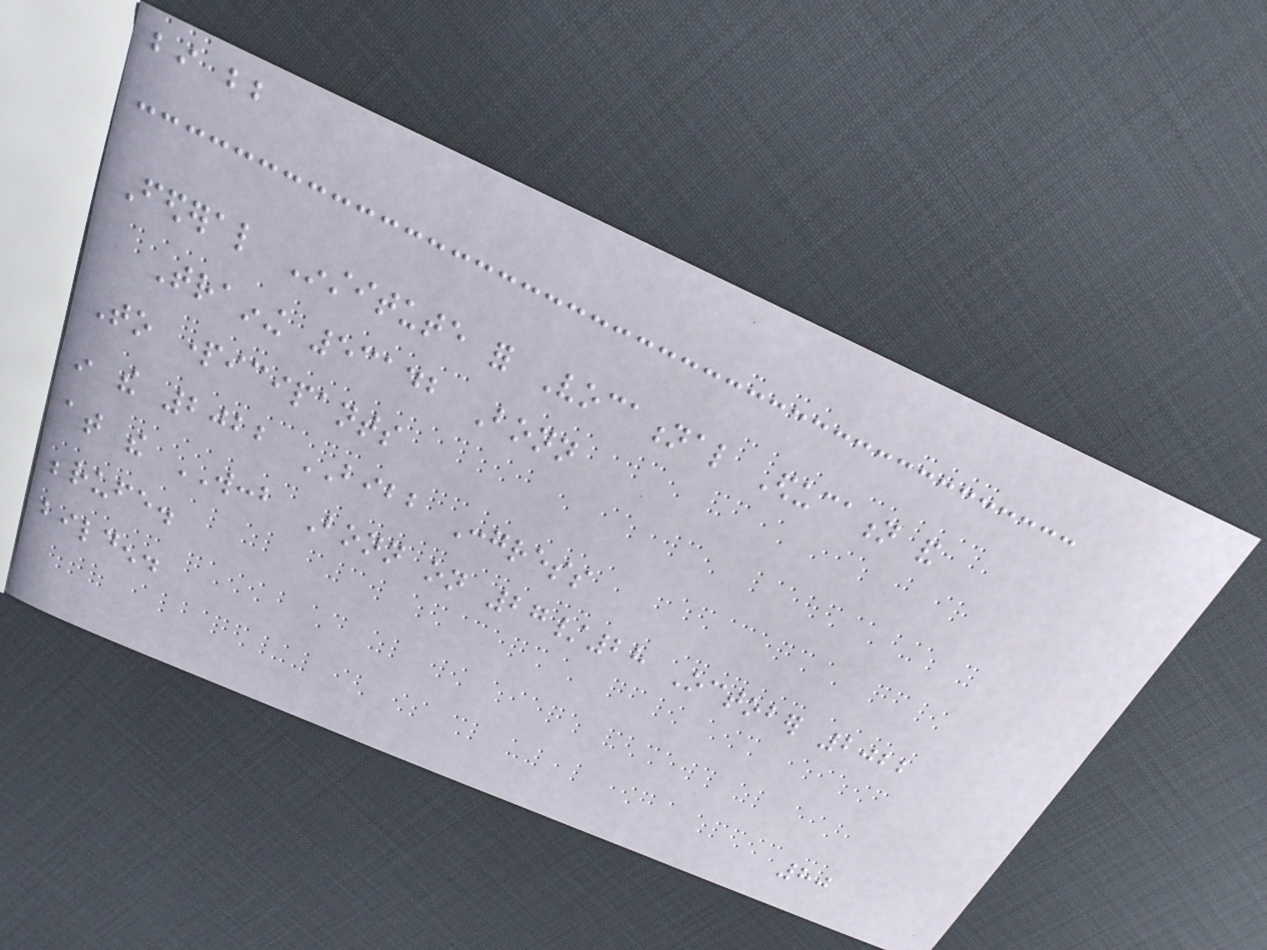bi bb
Federal Institute for Vocational Education and
Training 53142 Bonn
To participants
in the 2022 BIBB Congress
at the WCCB Bonn on 27/28 October 2022
berufe.
bilden.
80
